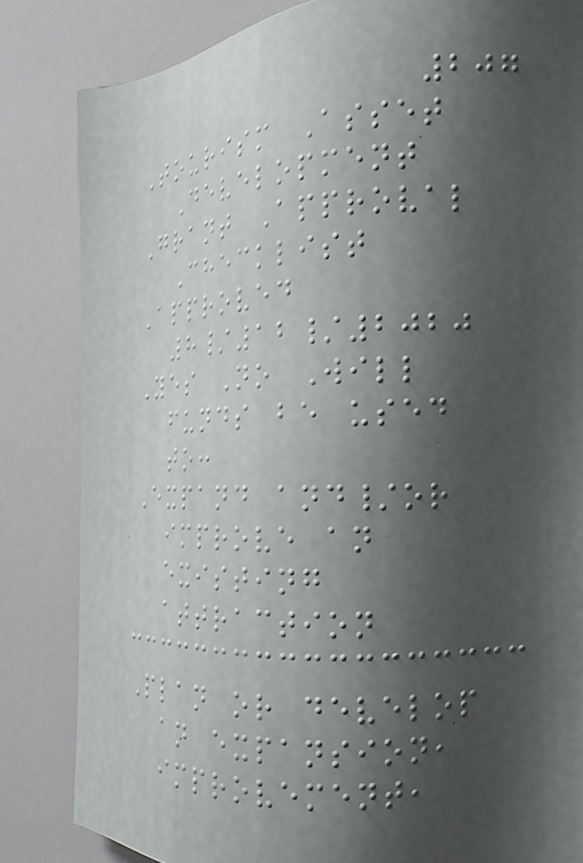207
Tourism Asset
Development
Grant Approval
Checklist
Approved
8/12/2020
Yes No Will
funds be used
to:
Expand and/or
improve an
existing
attraction
Plan or develop
an expansion,
improvement,
